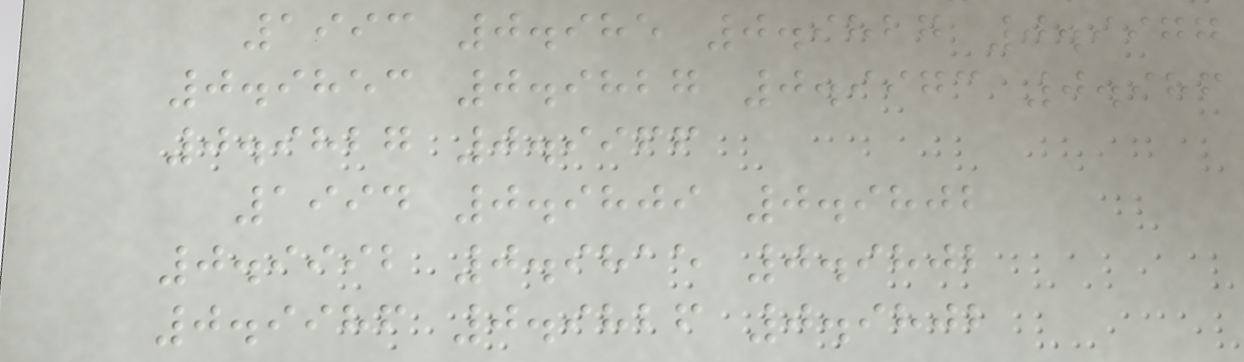1993 0.985 0.9827 0.9977
0.9853 0.9827 0.9973 0.986
0.9827 0.9966
1994 0.9809 0.9802
0.9992 0.9815 0.9802
0.9986 0.9826 0.9802
